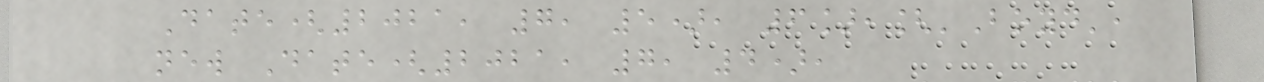Date(2021, 7, 5), 6],['Boyd',
new Date(2021, 7, 4),
